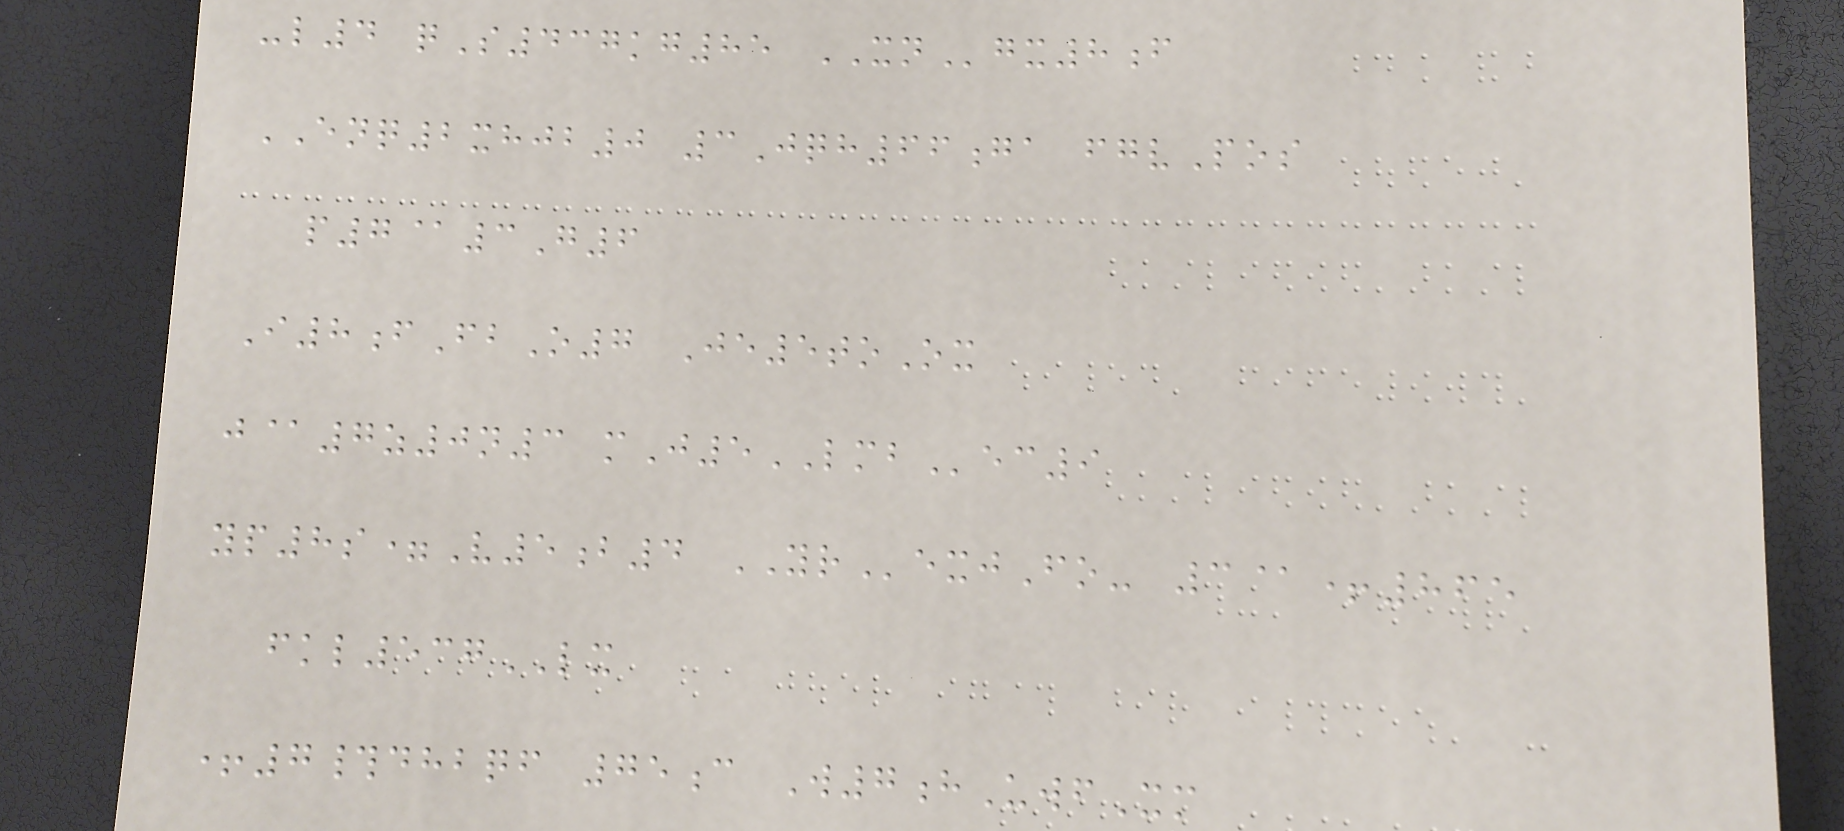-l4 qS437kg85 XNgx8f
ENQ2xhjb0 3Jqh66ga fgvPos
p7@3G6
I8fFbO7 Je5toOx
j@7z0n3 mJ5LMBec9
yp8s=V5b4 YRexjFo- 3@+865
fkl537LX
+7#dhbqf 75c W7hUwfXm
